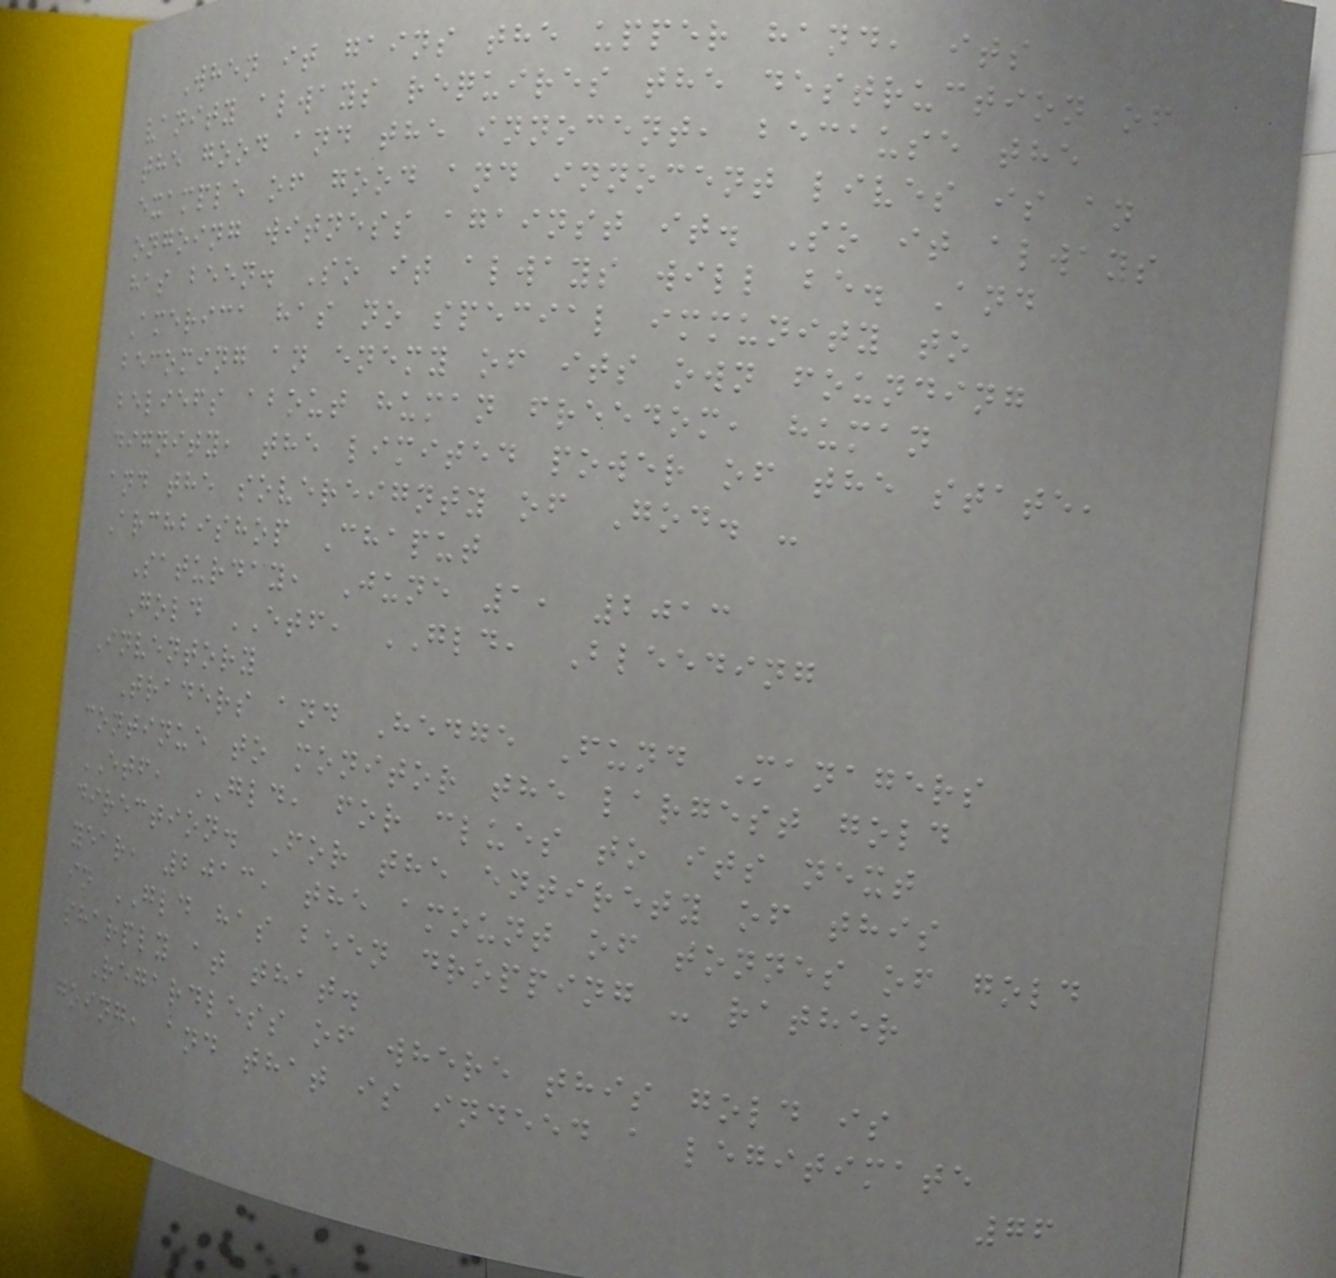When it gains the upper hand, its
vanity always requires the destruction of
the good and the innocent, because the
example of good and innocent lives is an
ongoing witness against it. So it always
has been. So it always will be. And
America has no special immunity to
becoming an enemy of its own founding
beliefs about human freedom, human
dignity, the limited power of the state,
and the sovereignty of God. -
Archbishop Chaput
Saturday, June 1, 2013
Gold ETF, GLD, Bleeding
Inventory
Traders and Hedge Fund Managers
continue to monitor the largest gold
ETF, GLD, for clues to its next
direction. For the entirety of this
year, 2013, the amount of tonnes of gold
in GLD has been dropping - rather
sharply at that.
Regardless of where this gold is
going, and that is indeed a legitimate
76
